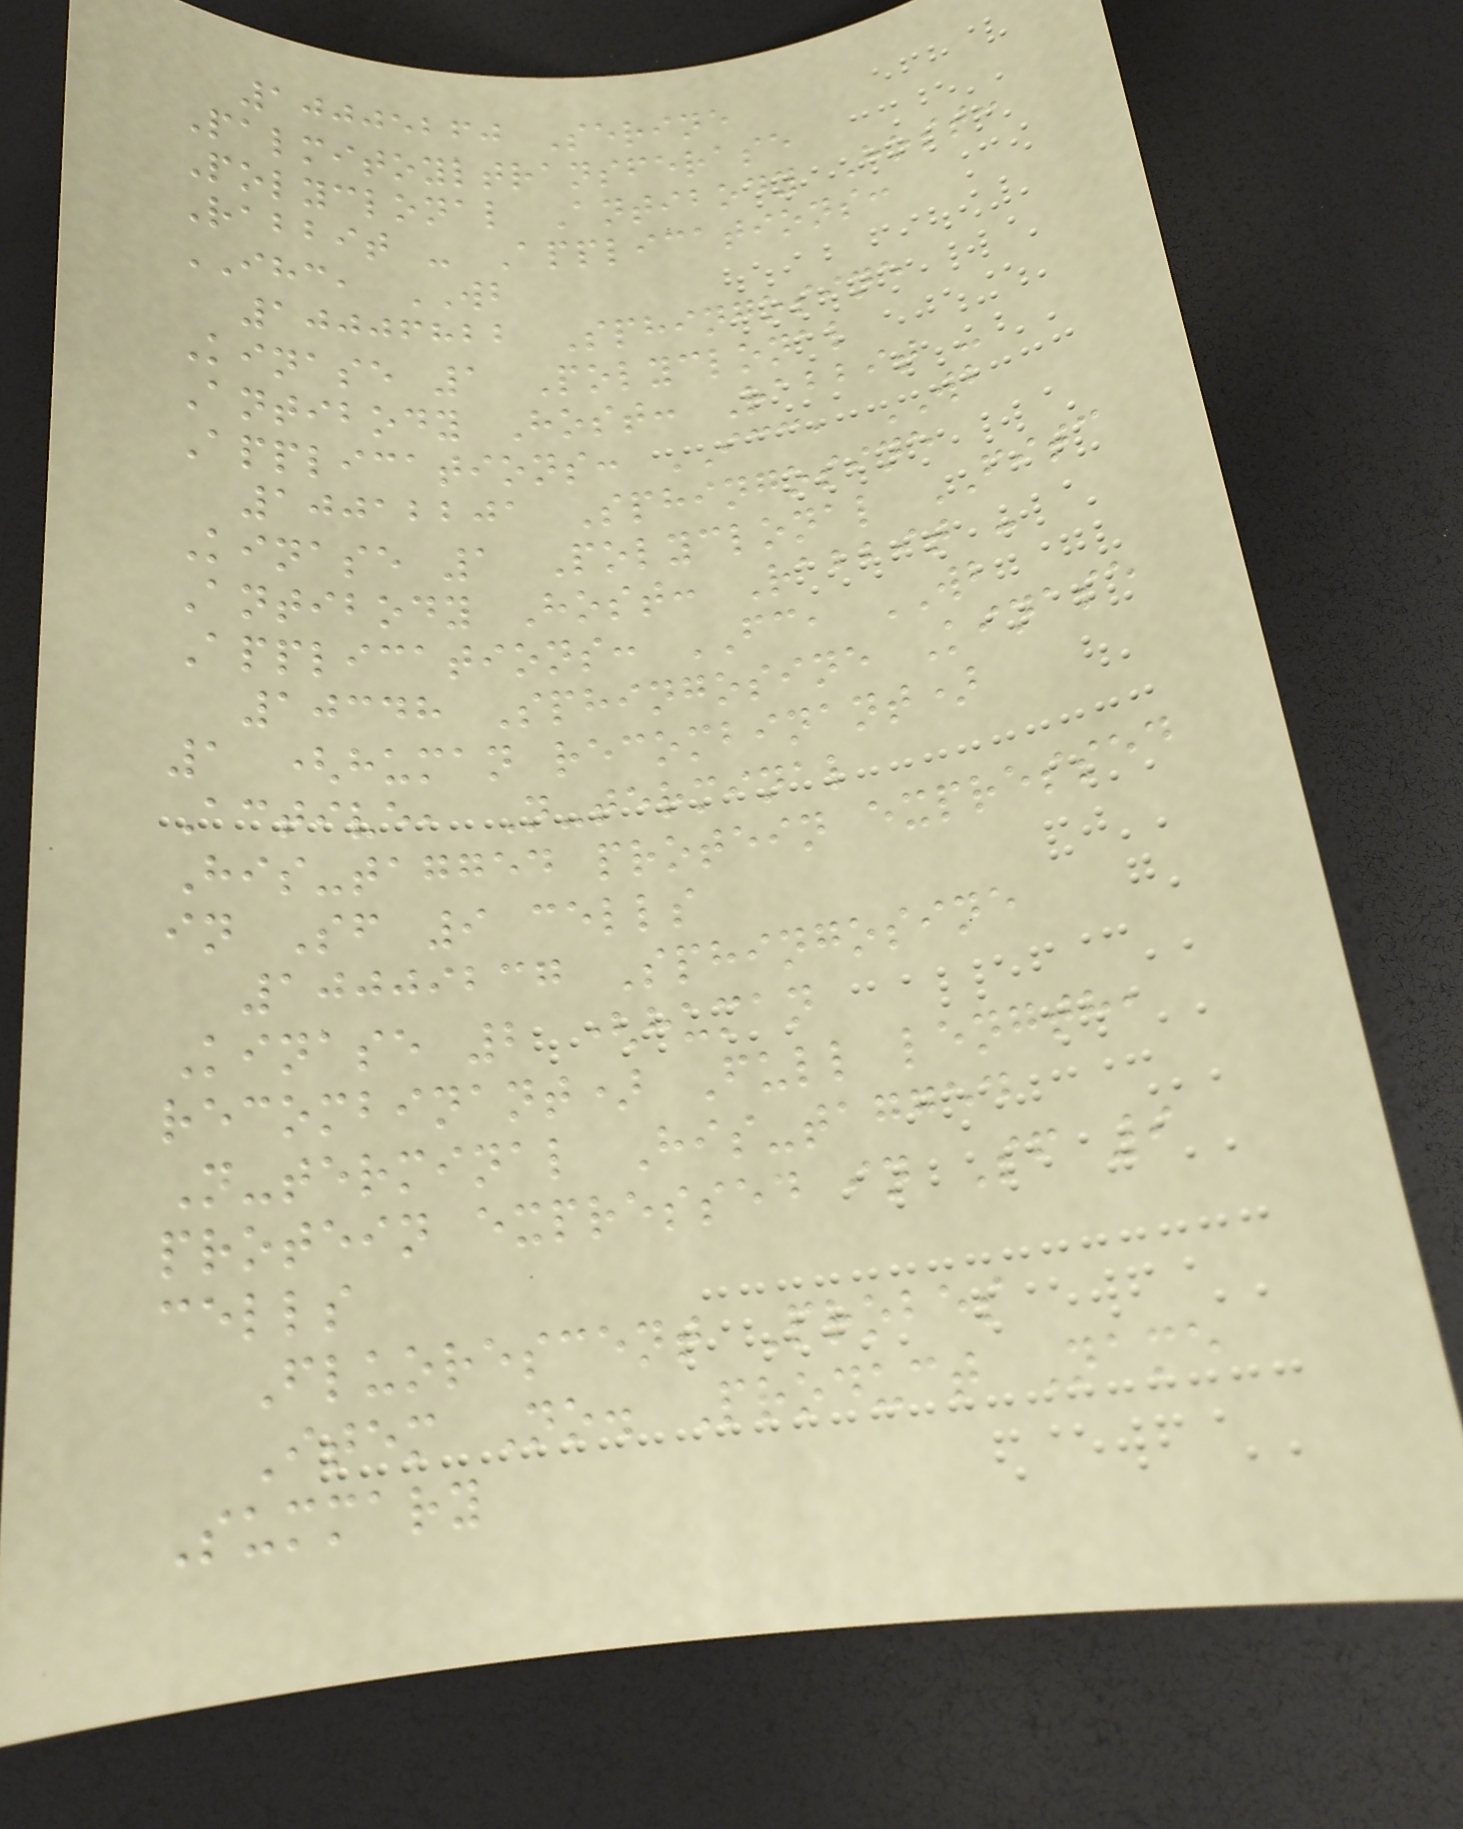10005260 Serine
Palmitoyltransferase
Polyclonal Antibody Host:
Rabbit - Applications:
IHC, WB
10006822 Sphingosine
Kinase 1 Polyclonal
Antibody Host: Rabbit -
Applications: ICC, WB
10012201 Sphingosine
Kinase 1 Polyclonal FITC
Antibody Host: Rabbit -
Applications: FC, WB
10348 Sphingosine Kinase
1 (human recombinant)
Active, N-terminal
His-tagged protein expressed
in Sf 9 cells
10009237 Sphingosine
Kinase 2 (human
recombinant) Full length,
N-terminal His-tagged
protein expressed in Sf 9
cells
Fluorescent Probes
Item No. Product Name
Summary
